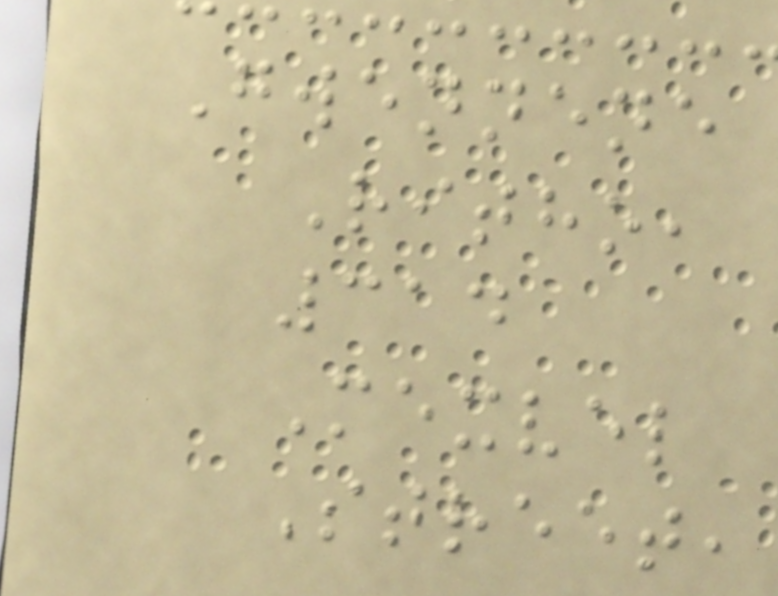Gwennene
Ritho,
314
Mexvel
Street,
